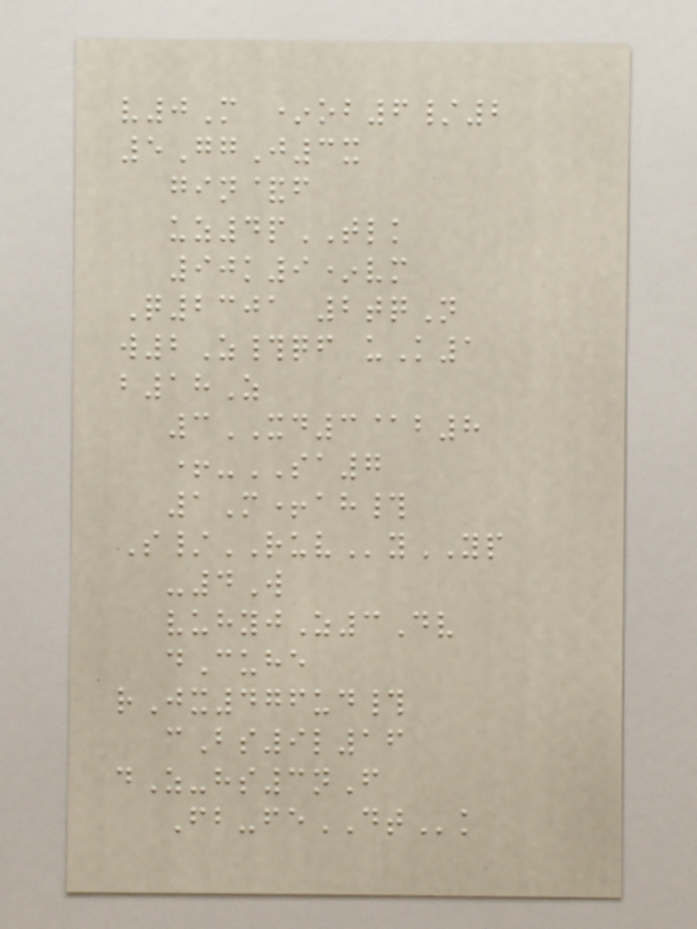v0M *ob6/2
5GgJ3x
gin&f
uz4pTLK
90k9*vm
Q2301 2tqN
w2Z#qf uK1
b18Z
3XD3@b8
+-SA7
1M+ah#
S/RUVyYP
-4W
vuhyjZ3Dv
dCuhe
rJx476ud#
cBs9l16
dZ-hs3nF
Fb-feDTk
